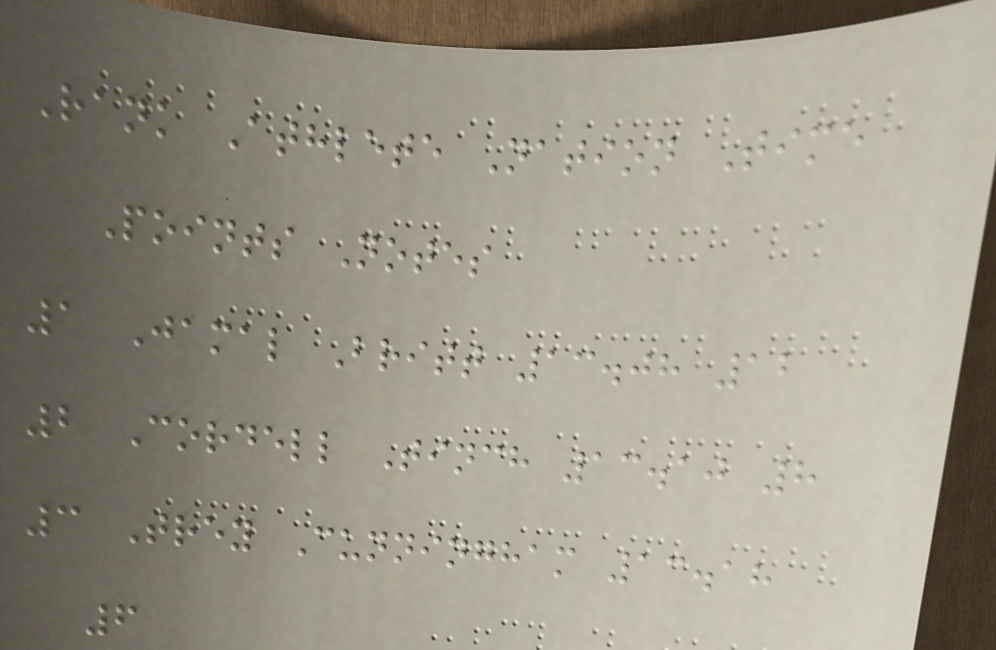Rank Athlete Nation Time
Points Notes
1 Jamal Britt 13.08 12
2 Cordell Tinch 13.10 8
3 Trey Cunningham 13.18
6
